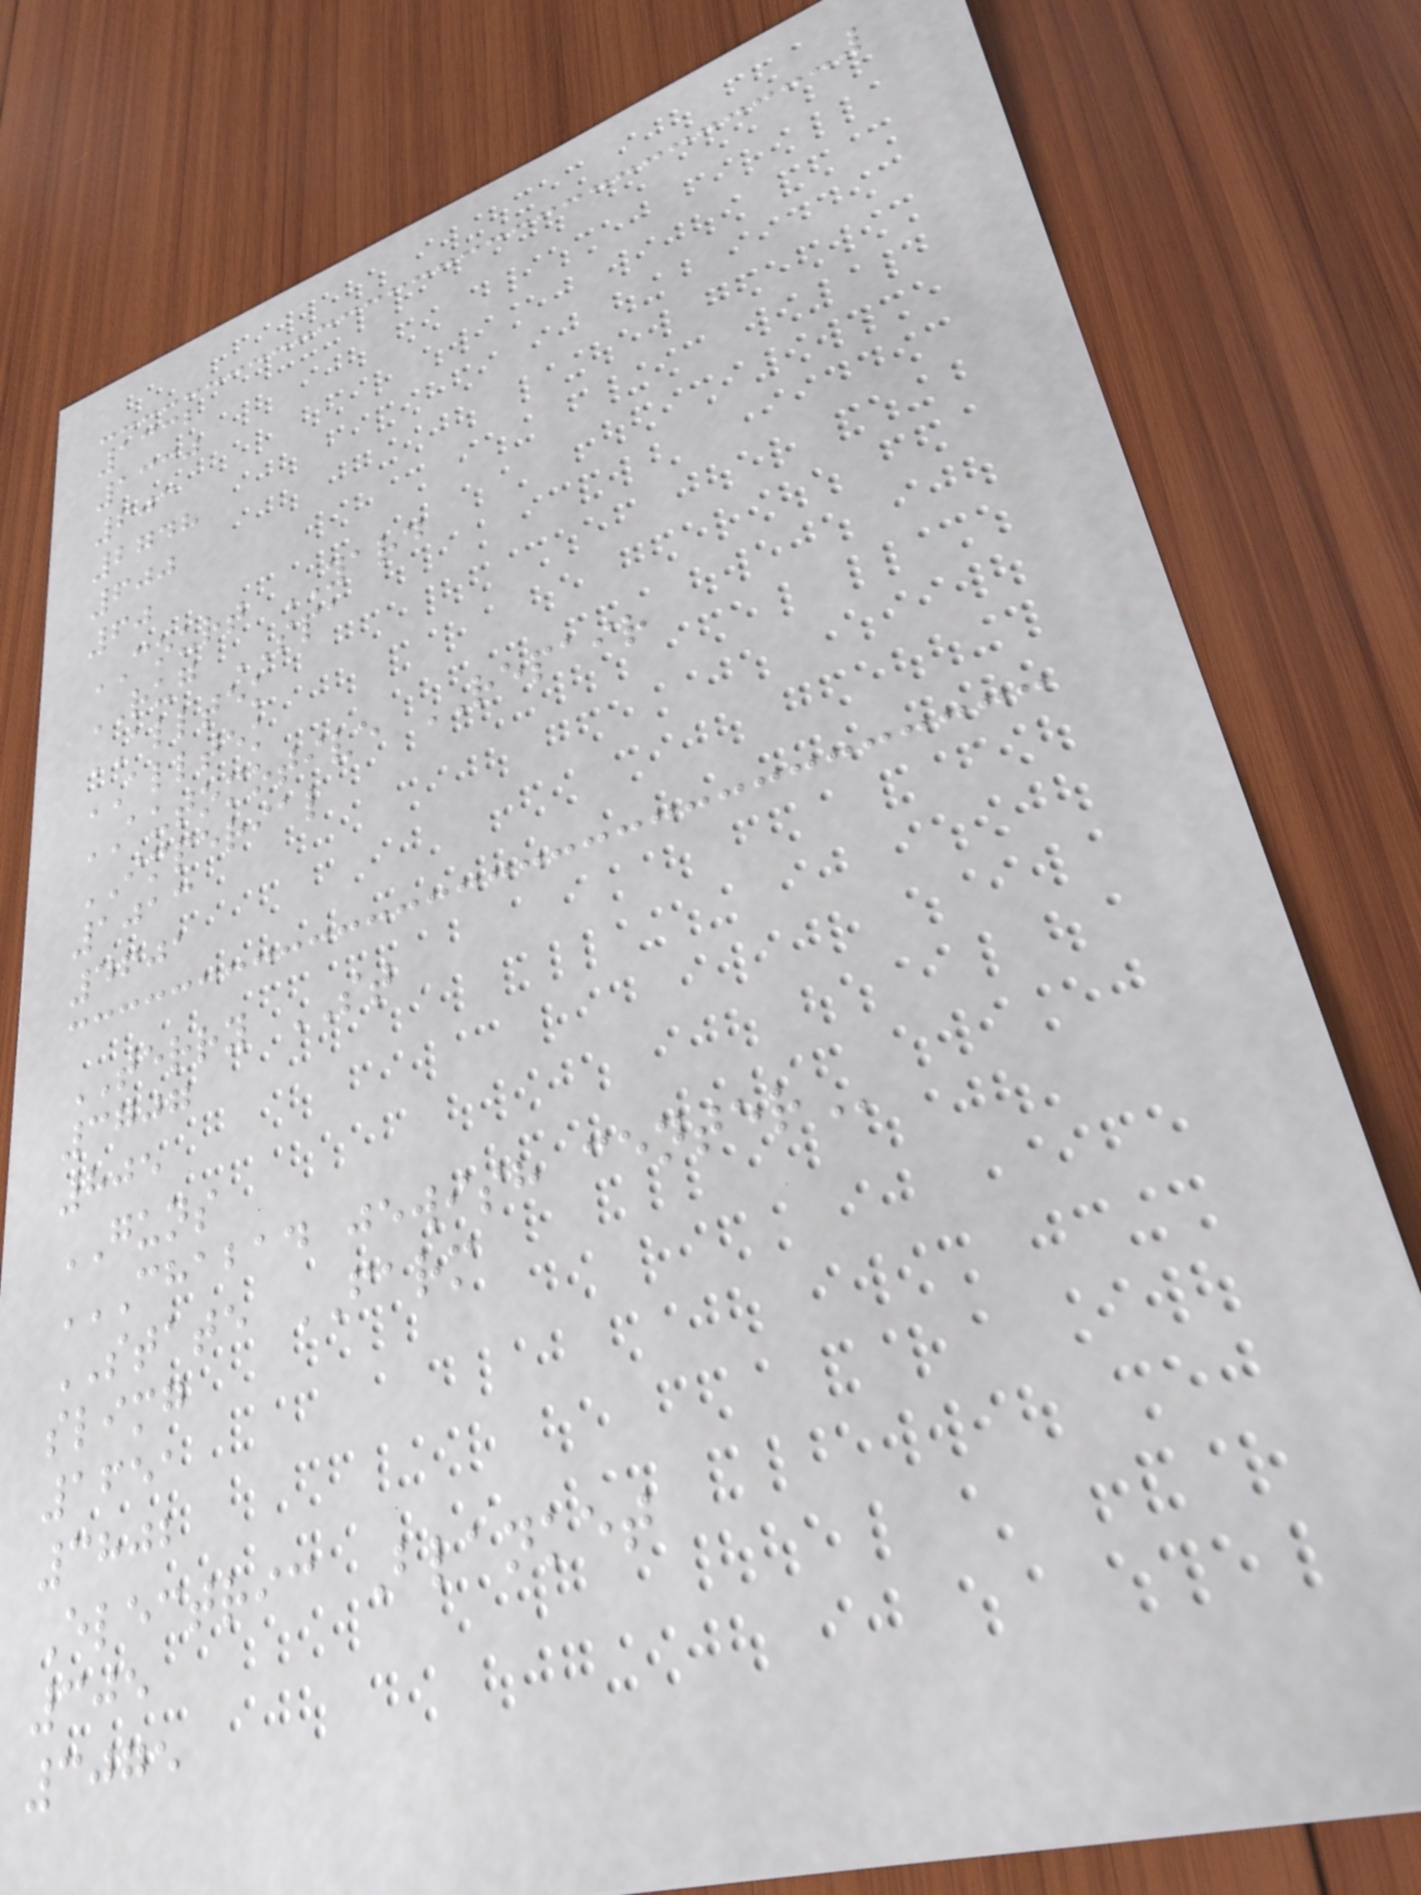1332
1330
603
2748
600
60
COURT YARD
RUG SPA
ALLTEK
ALLTEK
AUTOMOTIVE REPAIR
IMPERIAL
1013
4601
TERRY ST
3707
805
GUNS
CHABAD JEWISH CENTER
STATE FARM
slimg
1651
3802
Electric Blanket
305
3075
